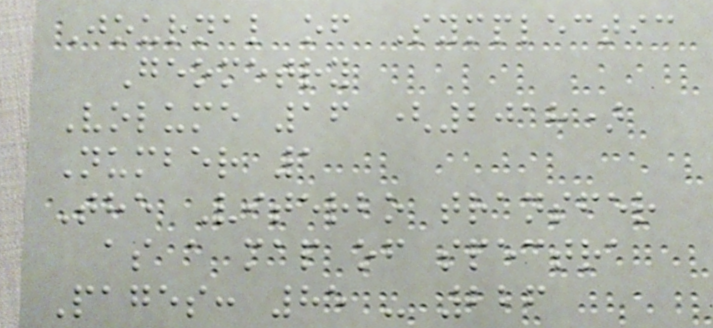Journal of Symplectic
Geometry
Volume 16 (2018)
Number 1
The Viterbo transfer
as a map of spectra
Pages: 85 - 226
